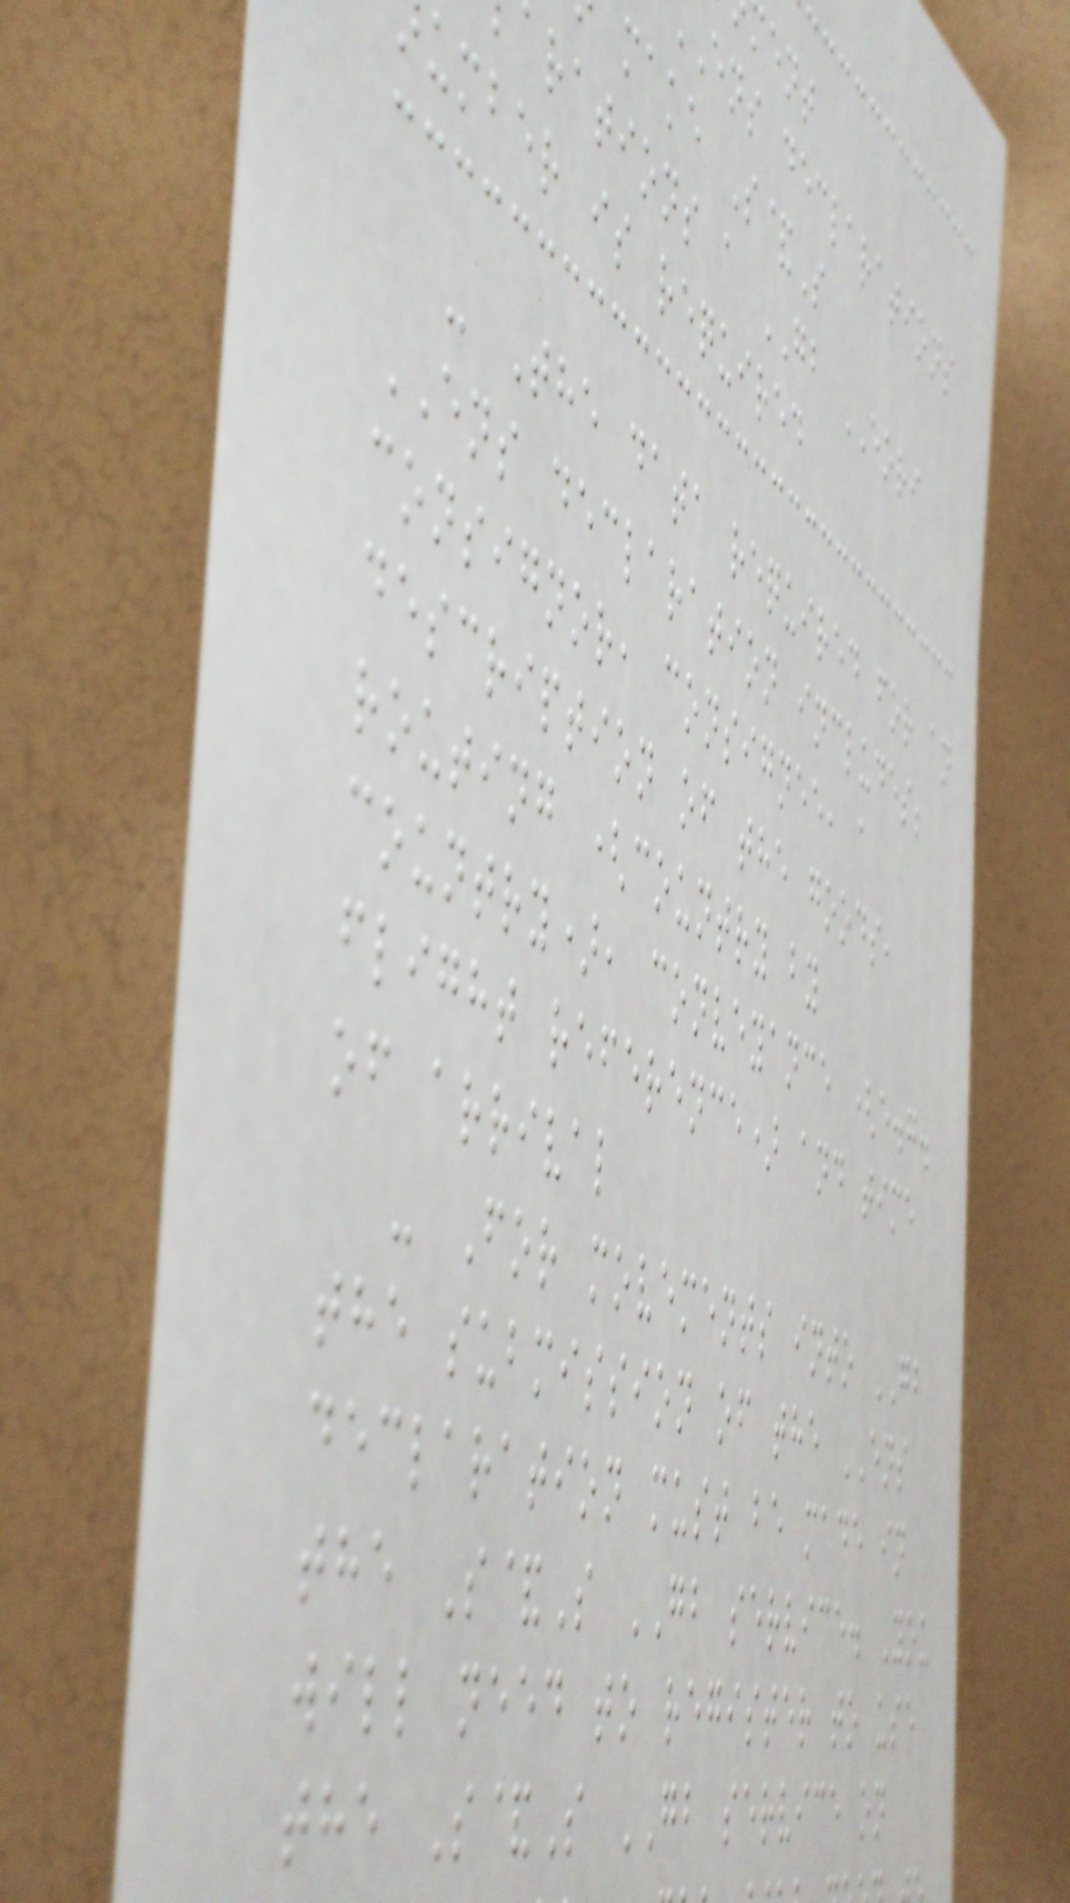ens declarations
make S&S
arations a GB EORI
umber is required
- The data required for an
ENS declaration includes;
consignor, consignee, a
description of the goods,
routing (country by
country), conveyance (e.g.
flight reference) and time
of arrival
- For movements into GB
the submission of the ENS
declaration must be made in
the S&S GB service. You
will need to register to use
the S&S GB service on
